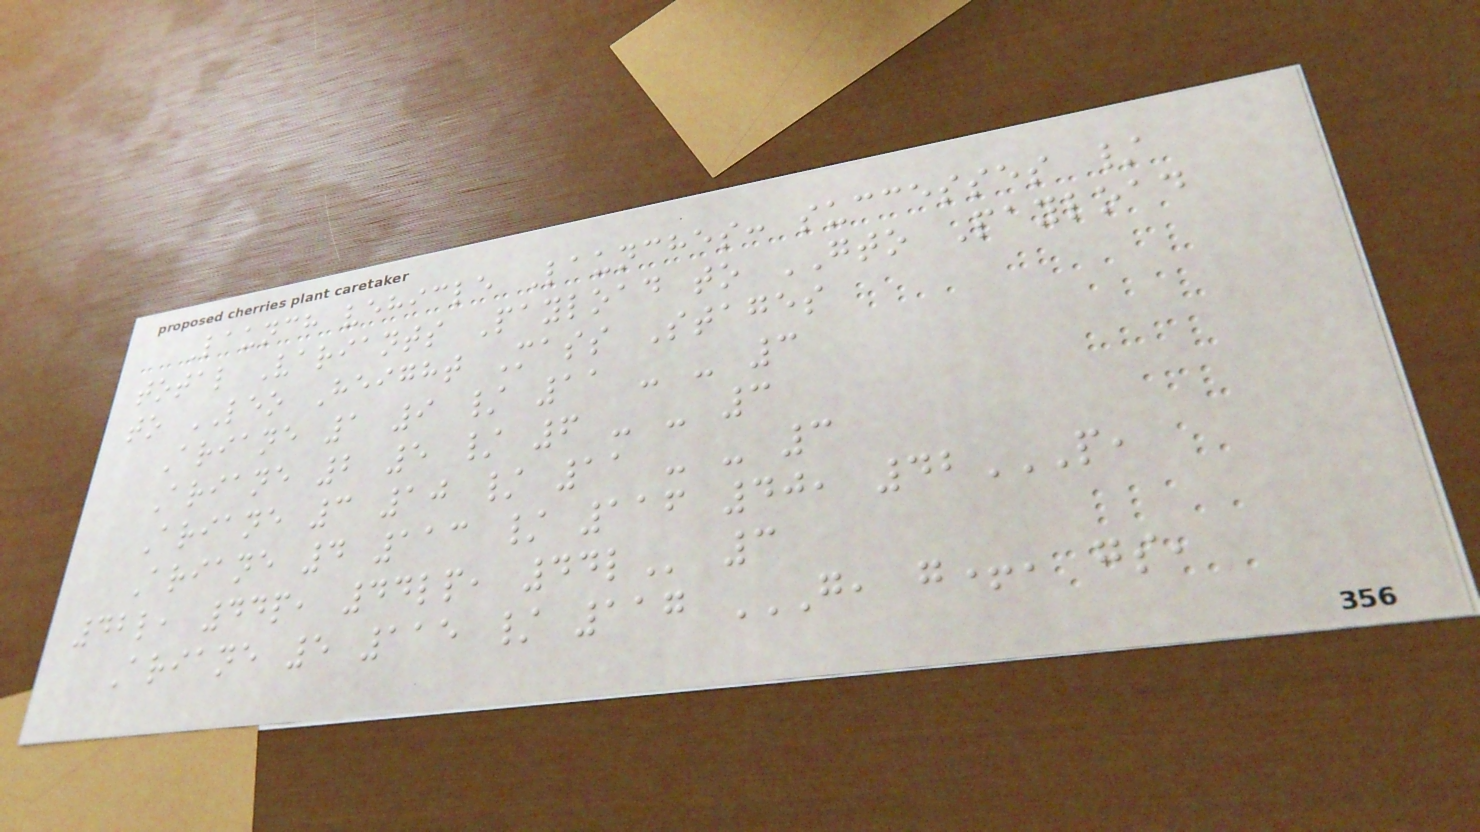Launch vehicle Launches: successes /
total Variants Payload to GTO Payload
to LEO Height Mass Stages
Ariane 1 9 / 11 - - 3
Ariane 2 5 / 6 - - 3
Ariane 3 10 / 11 - - 3
Ariane 4 113 / 116 40, 42P,
42L, 44P, 44LP, 44L 3
Ariane 5 115 / 117 G, G+, GS,
